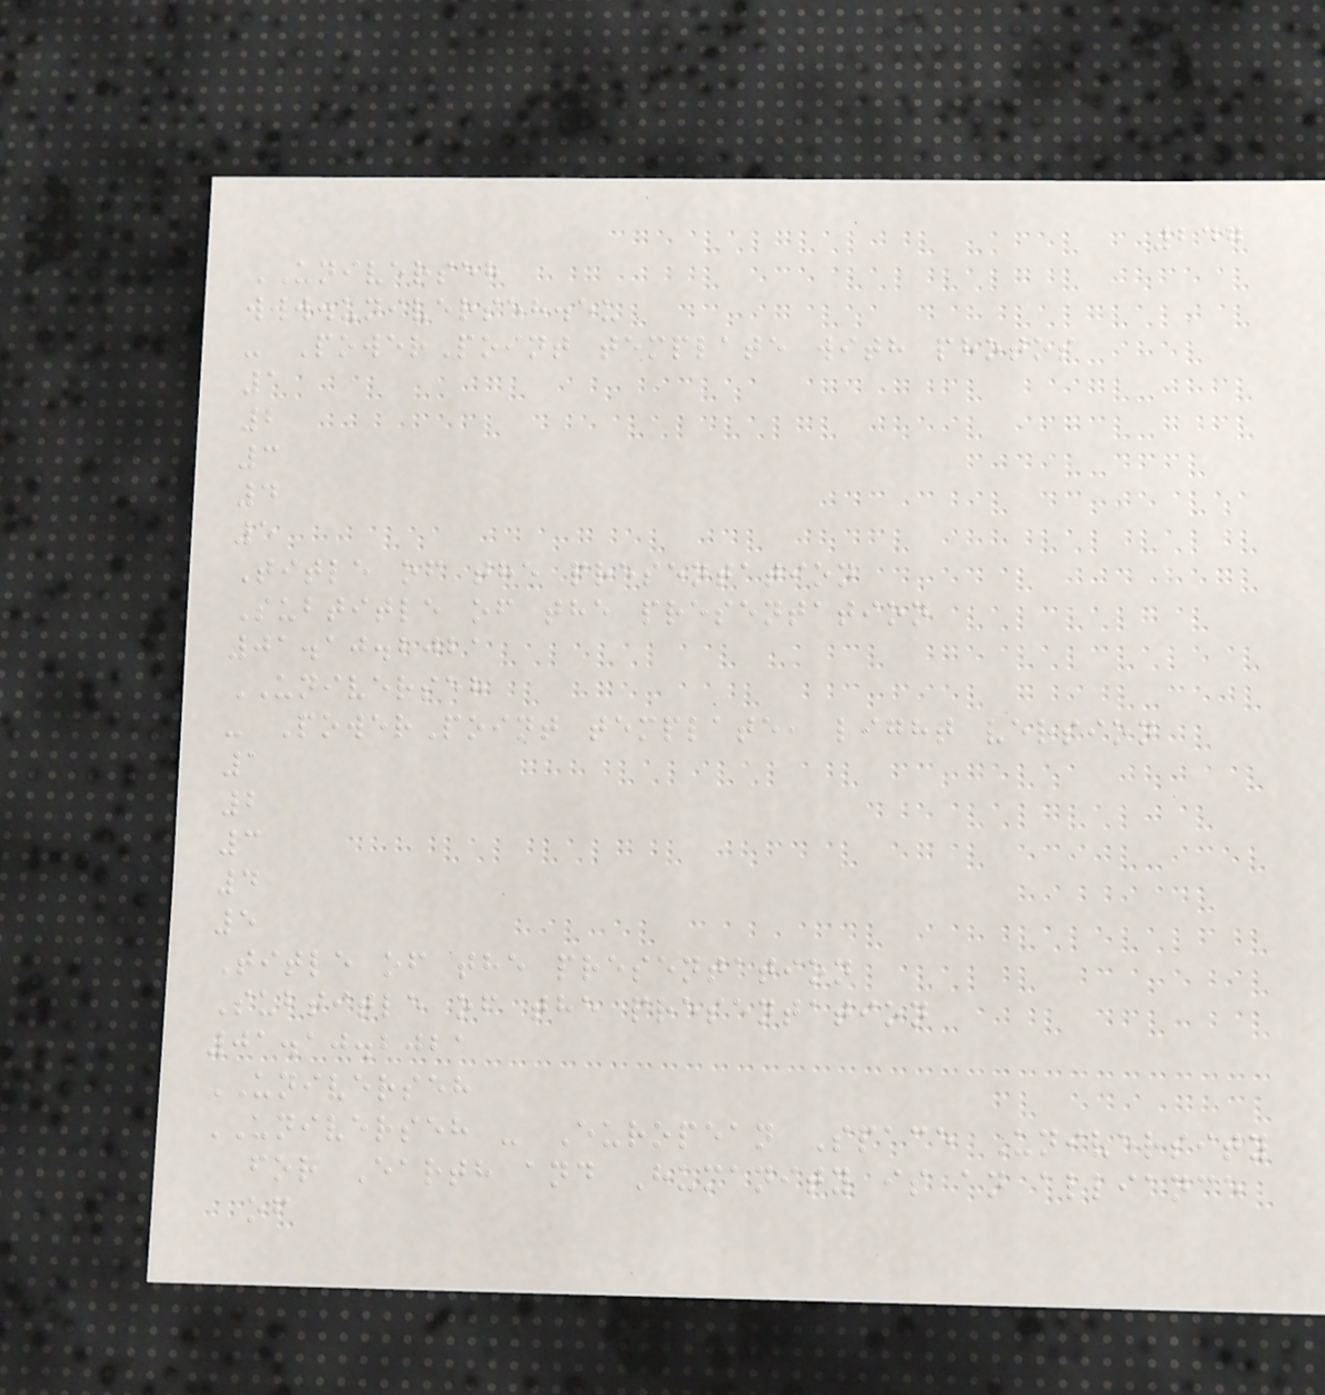247
UNIVERSEH
www.universeh.eu
- PowerPoint template with photos
1
2
3
4
5
Title of the presentation
Subtitle of the presentation
01.10.2021
UNIVERSEH
- PowerPoint template, light version
1
2
3
4
5
Title of the presentation
Subtitle of the presentation
01.10.2021
UNIVERSEH
UNIVERSEH - European Space University
for Earth and Humanity is an alliance
of
